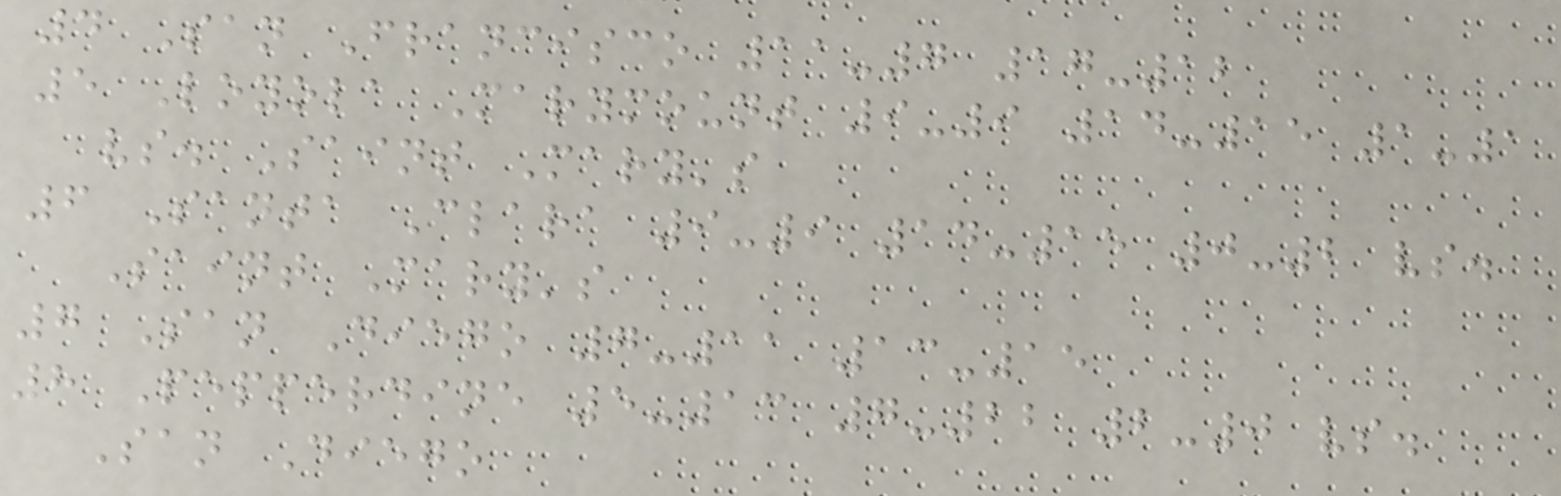4 San Francisco 11-7 17-12
5 Loyola Marymount 9-9 14-15 1-1
vs. Saint Mary's
6 Santa Clara 9-9 14-15 0-2 vs.
Saint Mary's
7 San Diego 7-11 13-15
8 Pepperdine 5-13 7-22 2-0 vs.
San Diego
